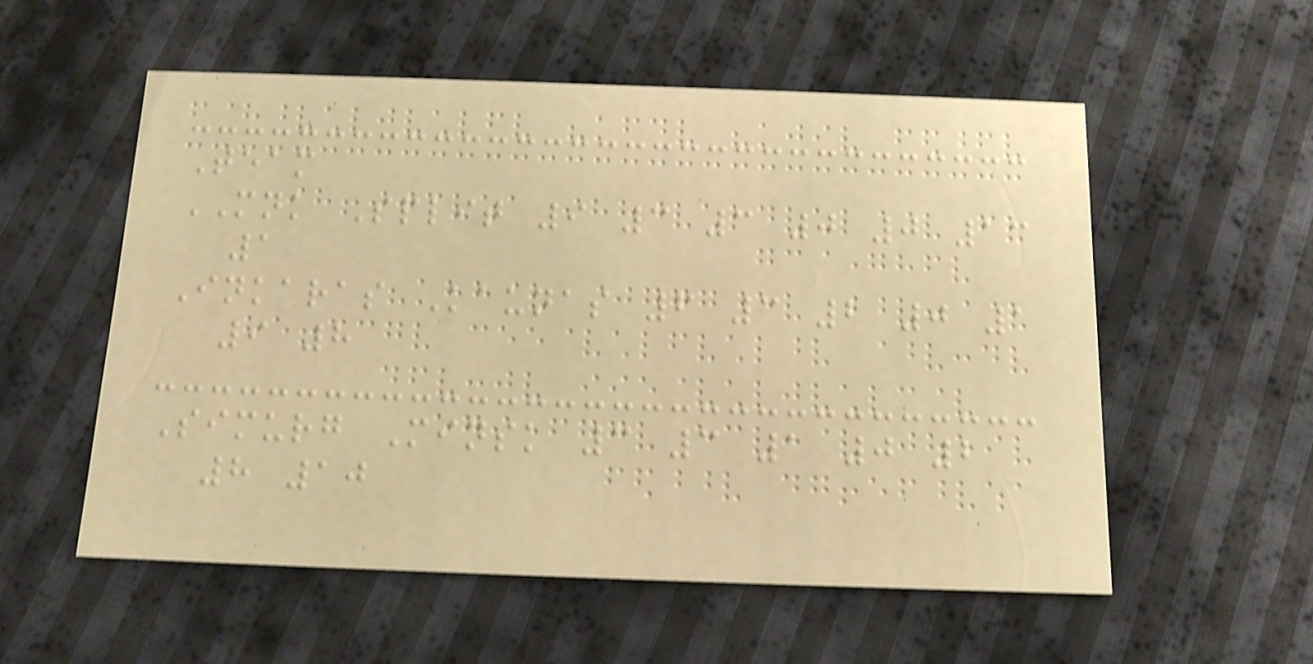Team
MNK Split 9 3 3 0 0 13
1
Inkaras Kaunas 6 3 2 0 1
9 8
Simurg Minsk 3 3 1 0 2
8 10
